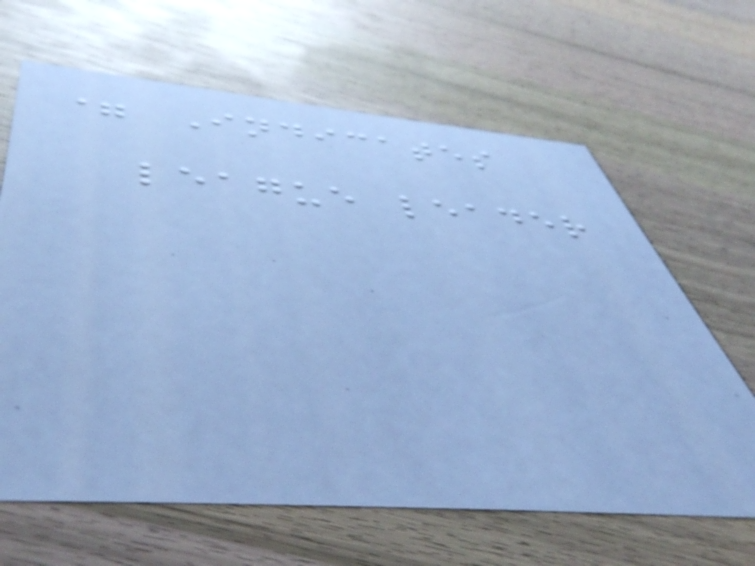= Indicates
league leader
